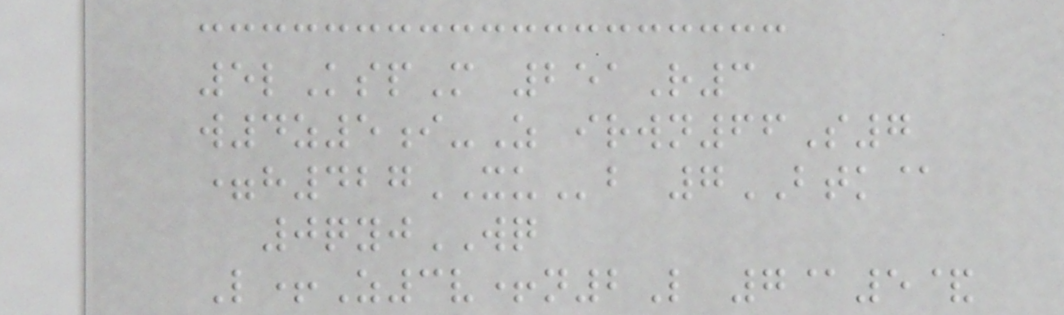5lKspM 251R3
w4z5i-Z irwn66S7
=h427XUb 7BTK@
0qyjWQ
L+Z3v+n2L 7@5&
